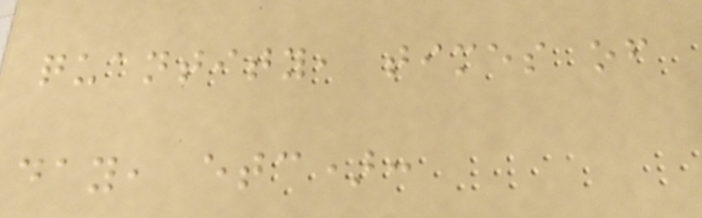quantity, times of
day, etc):
